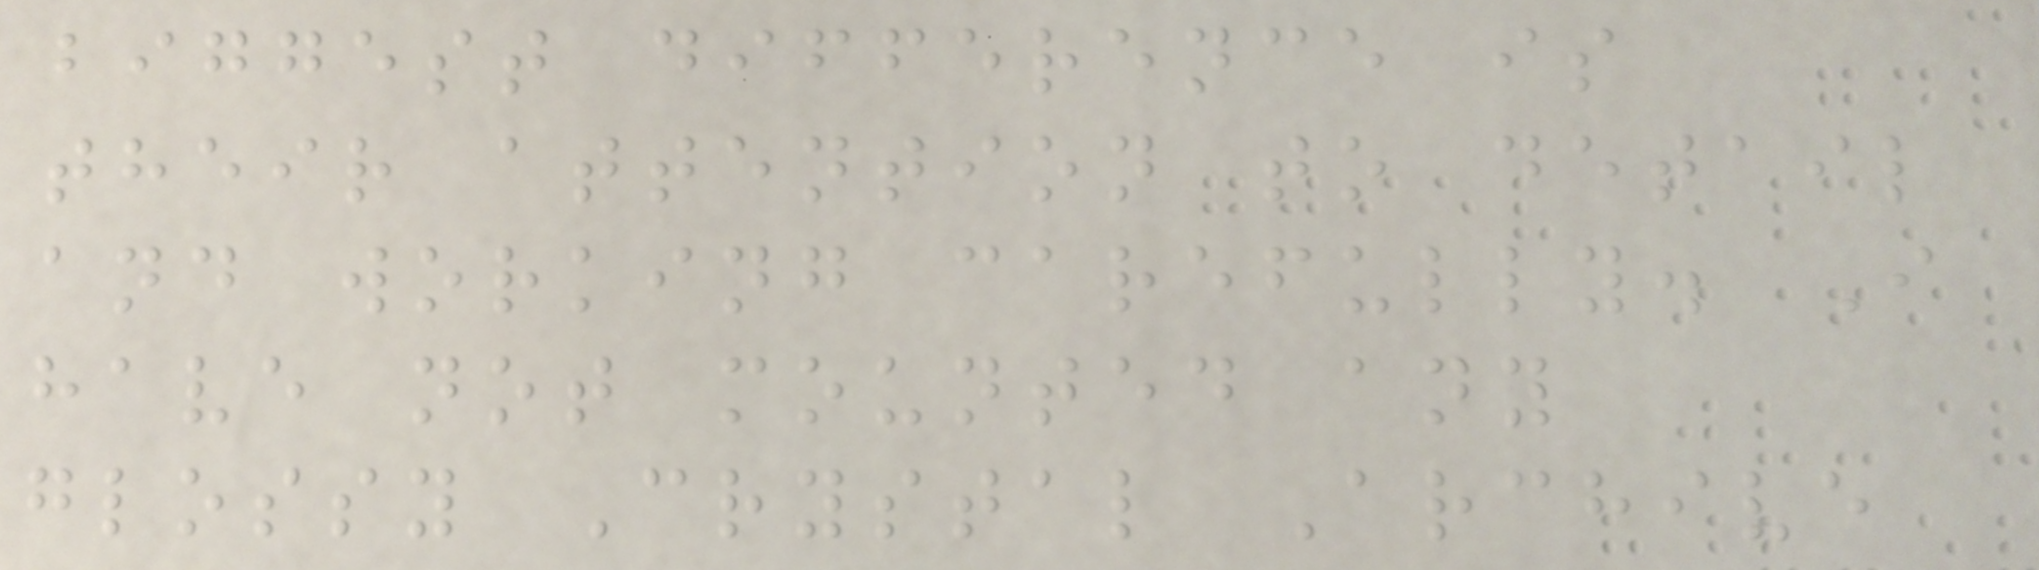biggest difference is
their attention to detail
and working carefully. I
have not mounted any
glossy Crystal Archive
